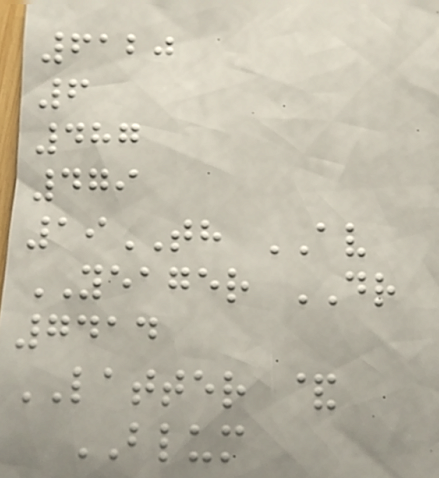6120
6
487
479
19TH AV
YEAGER DR
7414
LATTER &
BLUM
